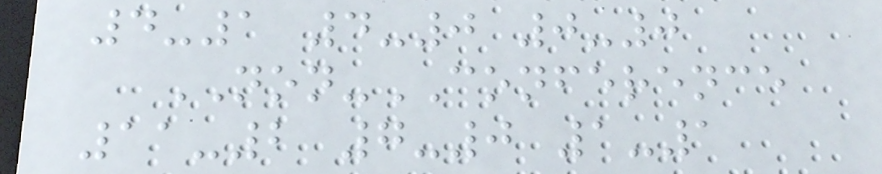4-1 4-0 0-0
NON-CONFERENCE
11-2 7-0 1-1
